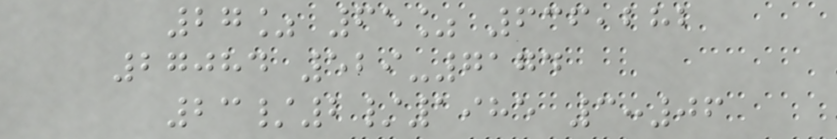27% 65% 636,282
27084 529-7174
23/2/1985 3:06
